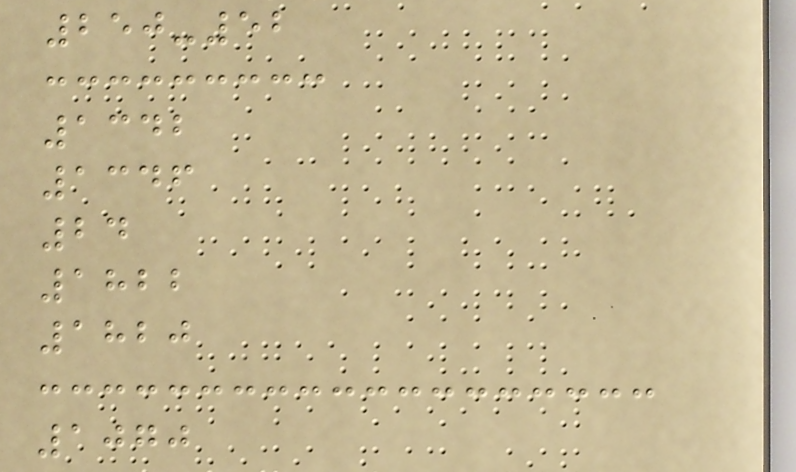250-52
1342
1346
24
1822
1820
1070
